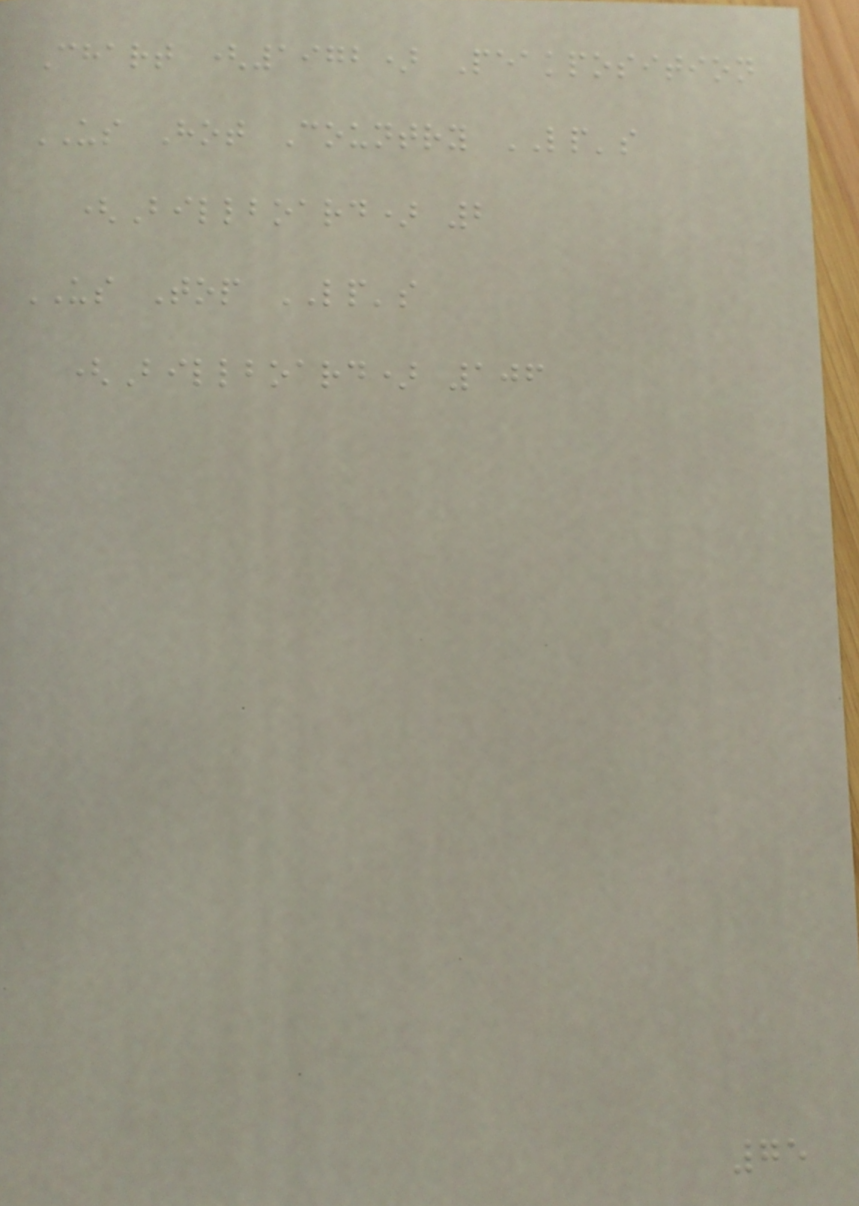Chart (1972) Peakposition
US Hot Country LP's
(Billboard) 2
US Top LP's
(Billboard) 106
75
